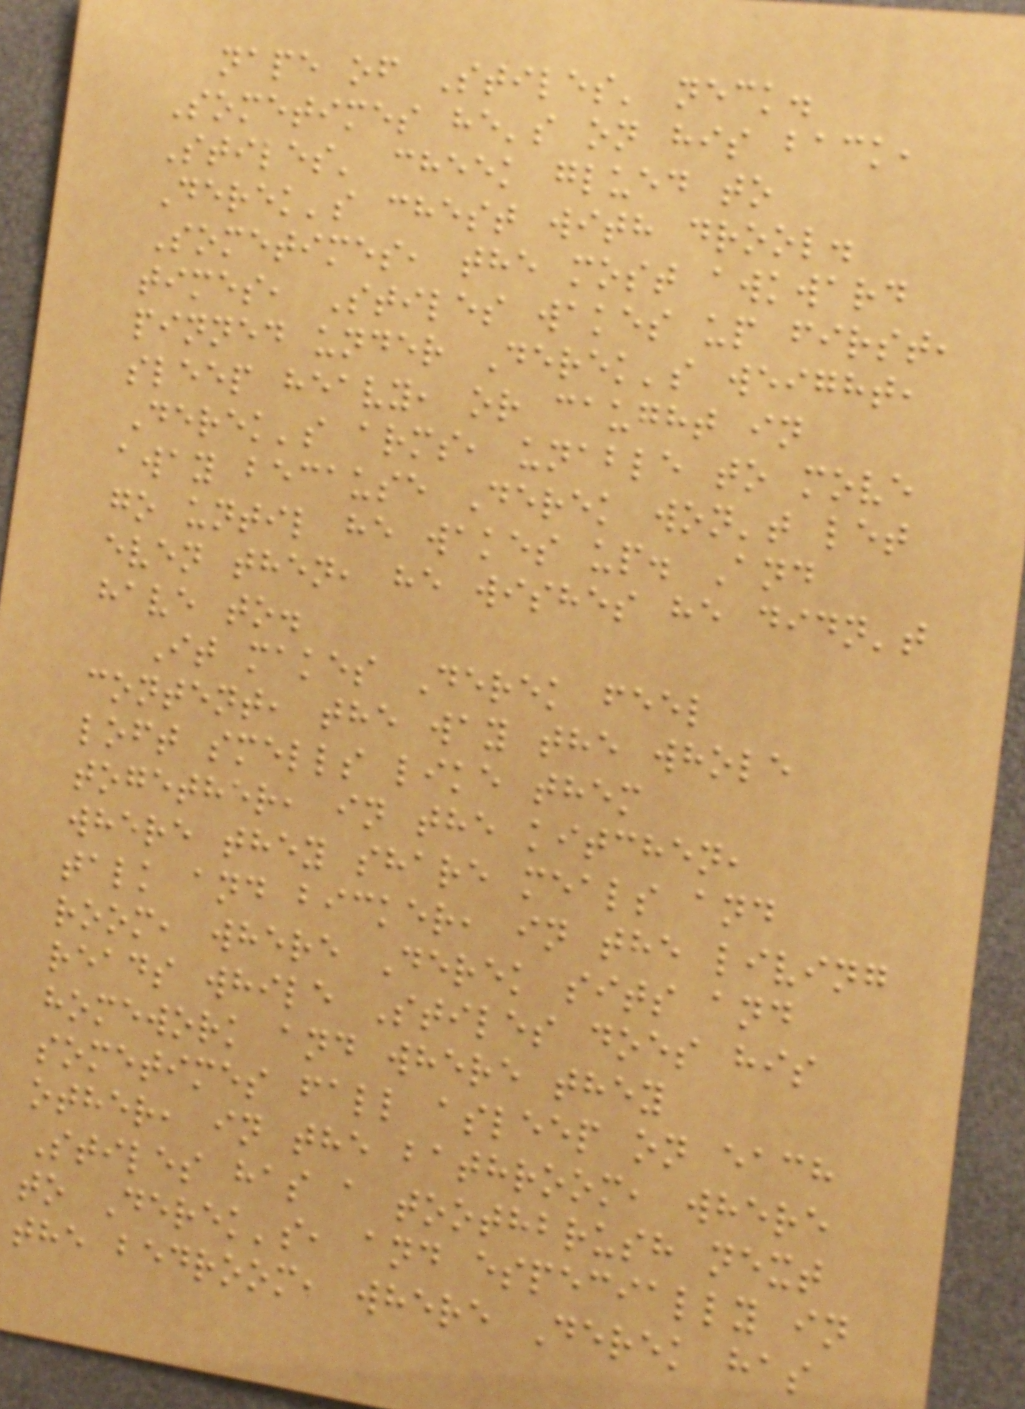nape of Stiles' neck.
Sometimes he's on his back,
Stiles' cheek glued to
Derek's chest with drool.
Sometimes, the most awkward
times, Stiles wakes up first,
pinned under Derek's weight,
sleep heavy, or caught in
Derek's arms, unable to move
away because Derek won't let
go until he wakes up. And
even then, he wishes he didn't
have to.
It makes Derek feel
content, the way the whole
loft smells like them
together, in the kitchen,
where they share meals and
talk and bicker, in the living
room, where Derek sits and
reads while Stiles does his
homework and where they
sometimes fall asleep on each
other, in the bathroom, where
Stiles has a toothbrush next
to Derek's, and especially in
the bedroom, where Derek has
